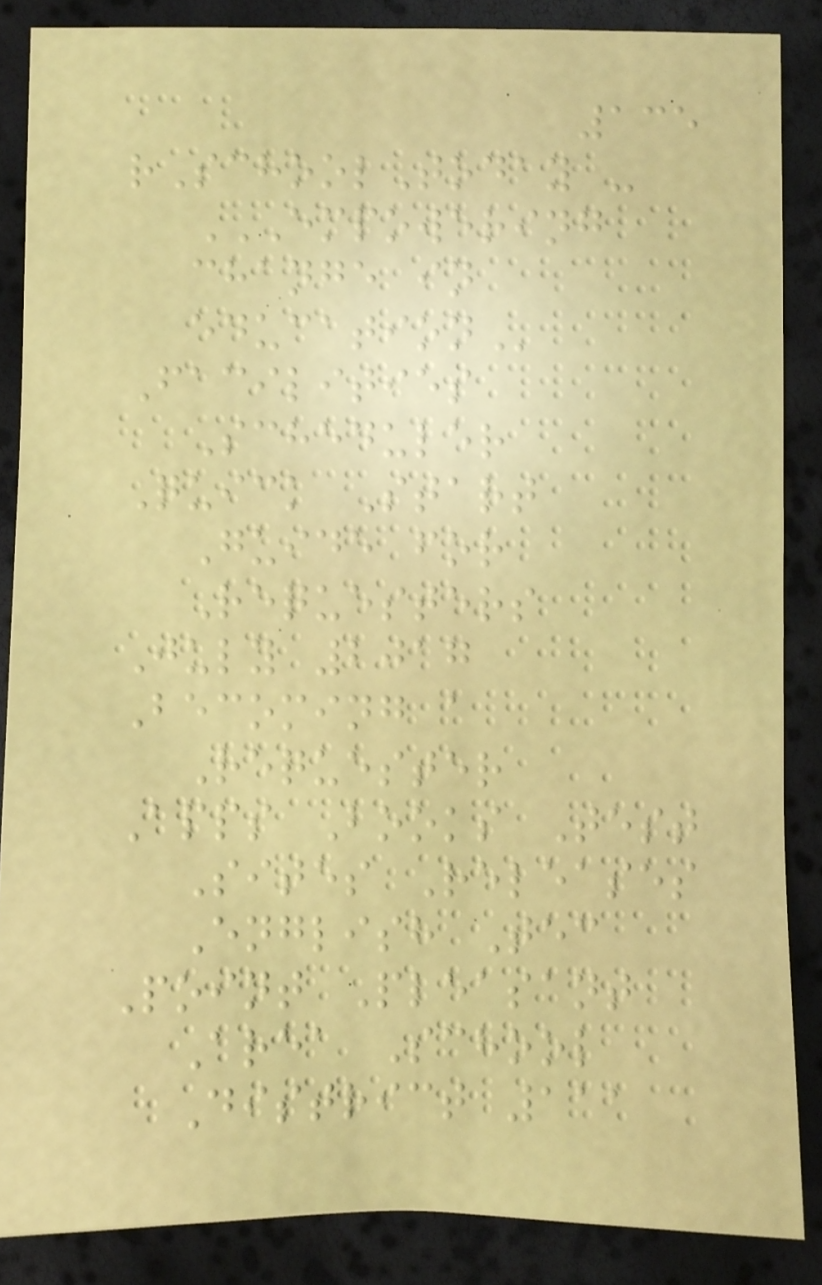135
rSchoolToday -
EMPOWERING
CHANGE IN
EDUCATION
Facilities
Scheduler
Quick Start
Guide for
Requesters
July 2017
Becoming a
Requester
Apps Books Test
Sites Releases
English Tec
Point Pleasant
Area School
District 111
